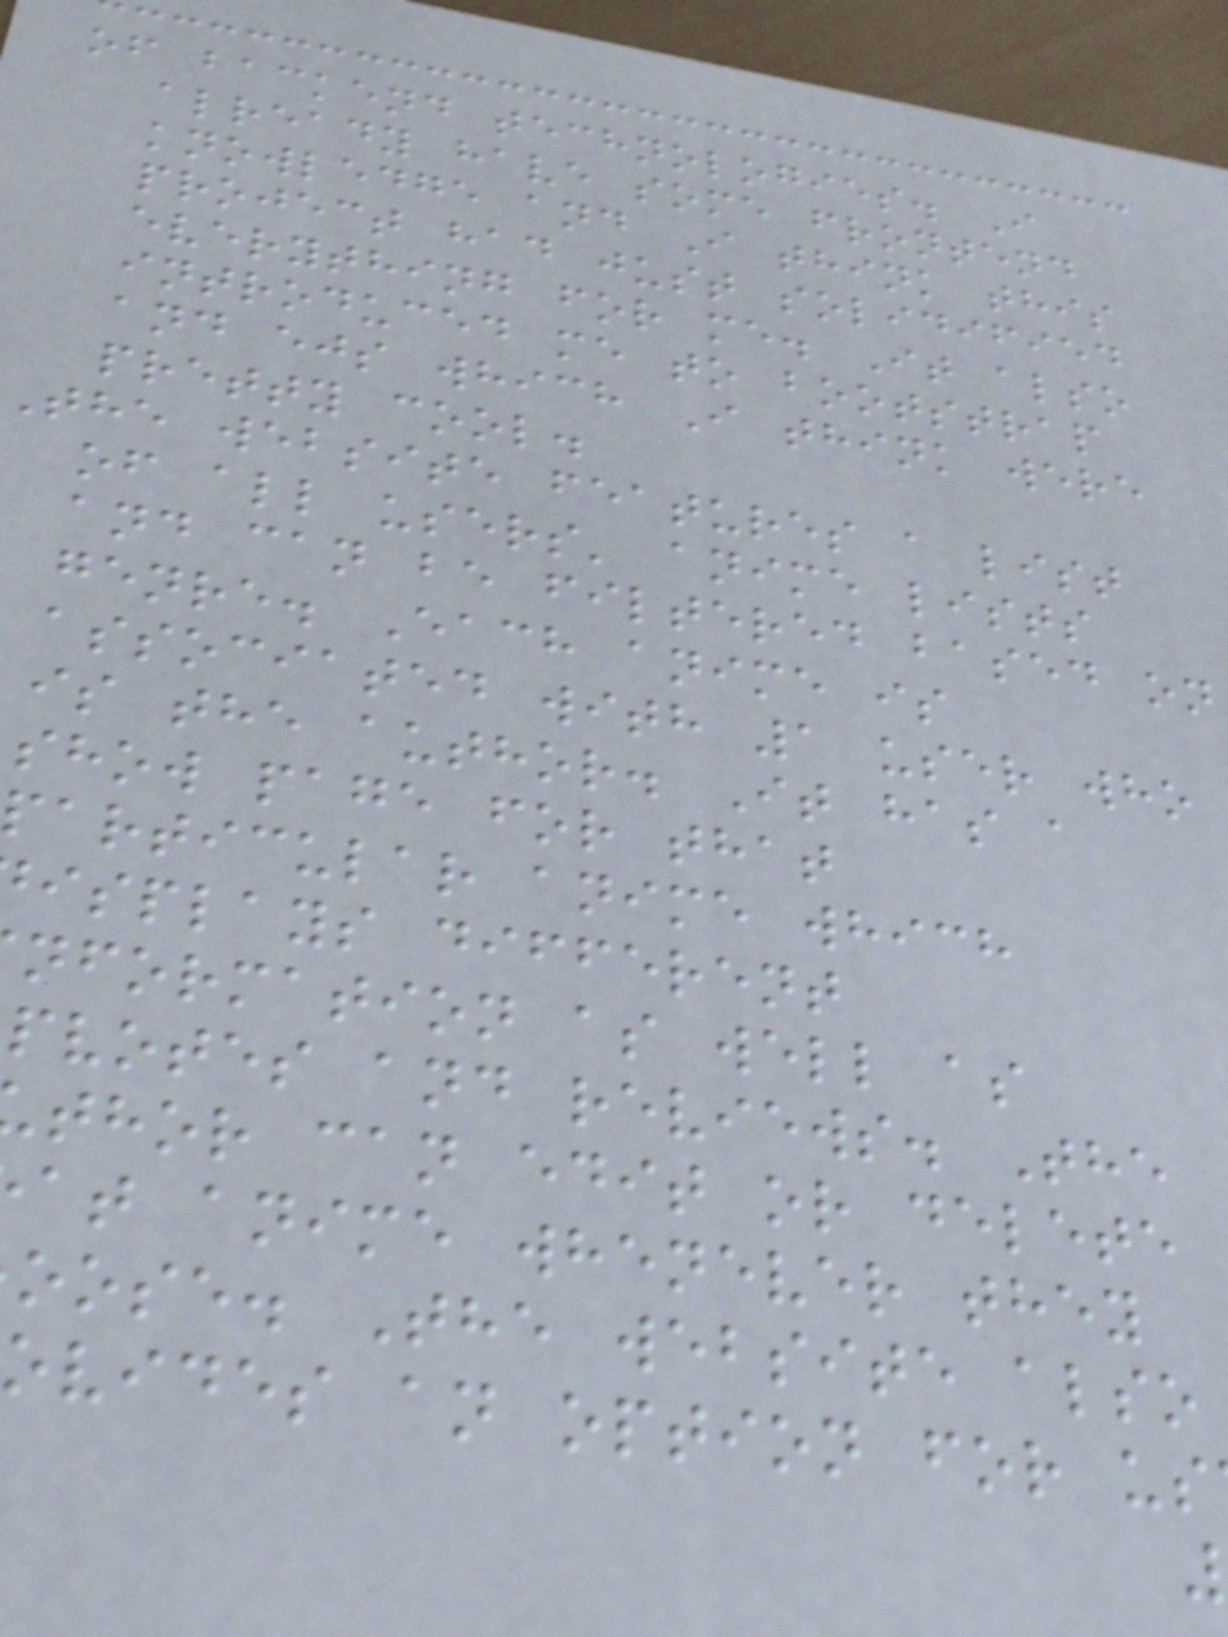of backend technologies. I
already have some frontend
knowledge and I think this
project had just solidified
everything for me. It also
introduced me to bootstrap
and ejs which I think were
pretty cool.
the website features a list
of all users' anime lists
and can be filtered based on
genre. Each anime is
associated with 1 user who
is the author. It has a
show page for that
particular anime which
isplays different
nformation as well as
pvotes and reviews. The
thor can edit or delete
at anime whenever they
oose. The website also
ovides an option for us
